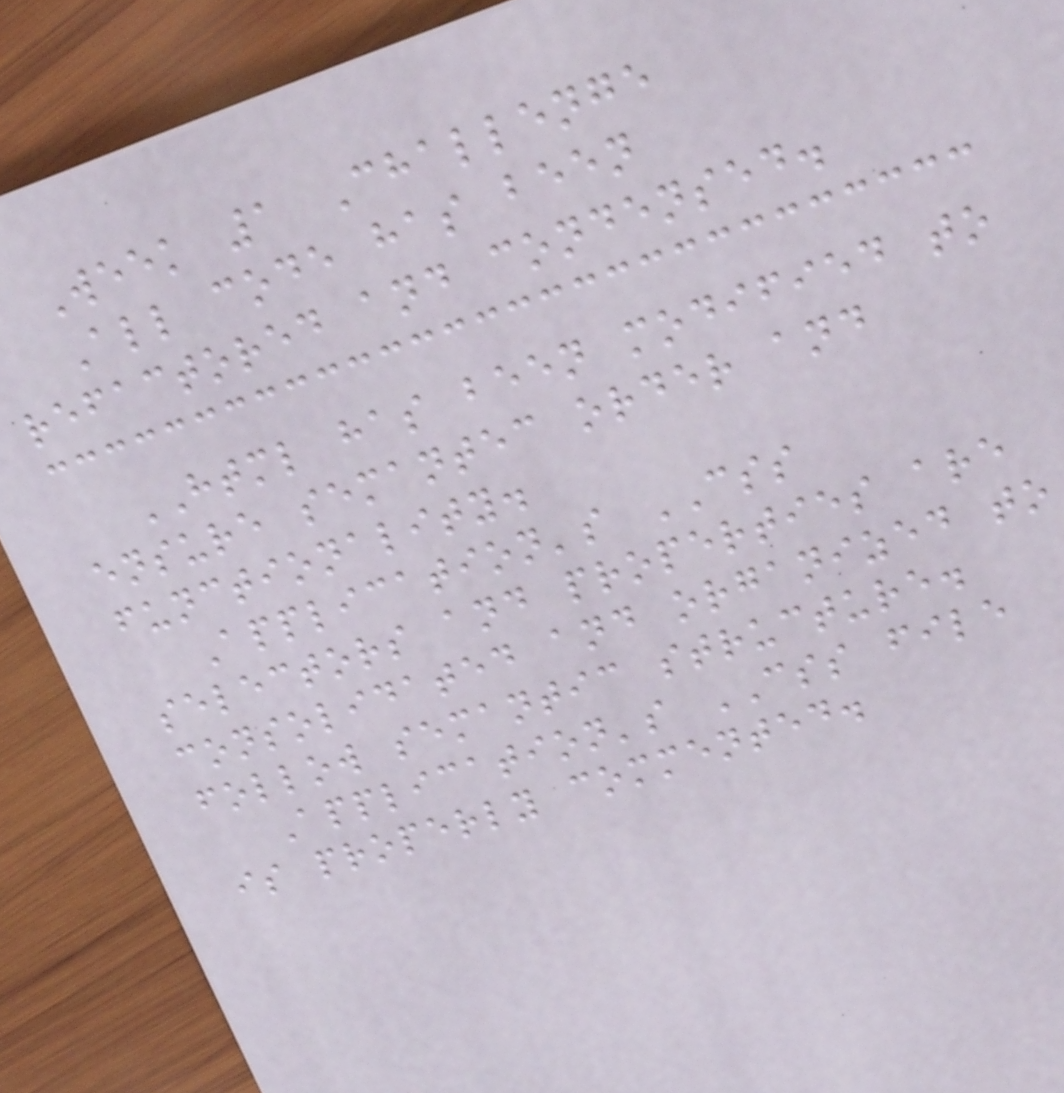Week 1 Challenge
All code has been
refactored and condensed.
HTML has been modified to
ensure semantec order and
functionality.
Application's CSS
selectors and properties are
consolidated and organized to
follow semantic structure.
Application's CSS file
is properly commented.
